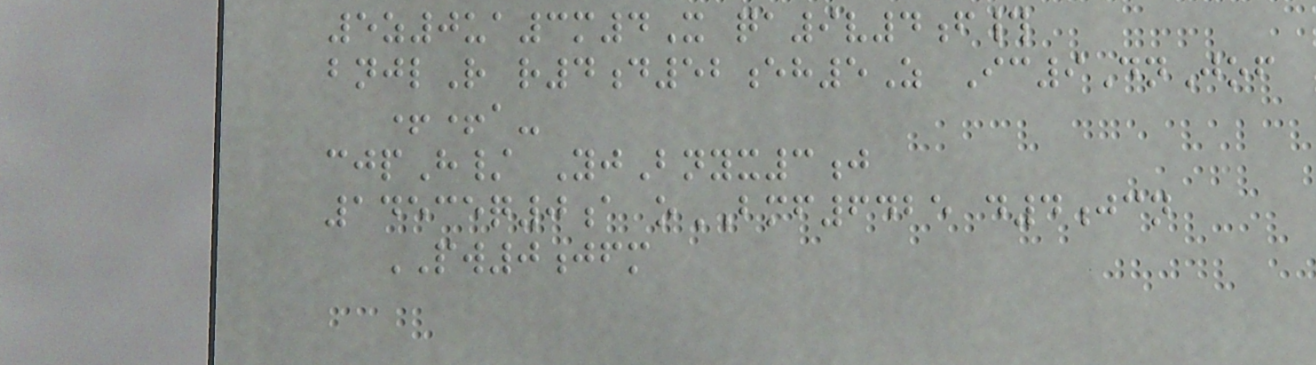5z0ua3m4X qa9v4f#
bnjlR r4d52eh5Z Ic9DnJof
++a-
cjpH/ YjBnyx3j
14535q0a oBMF6425 d4jcn
PW0jfm
